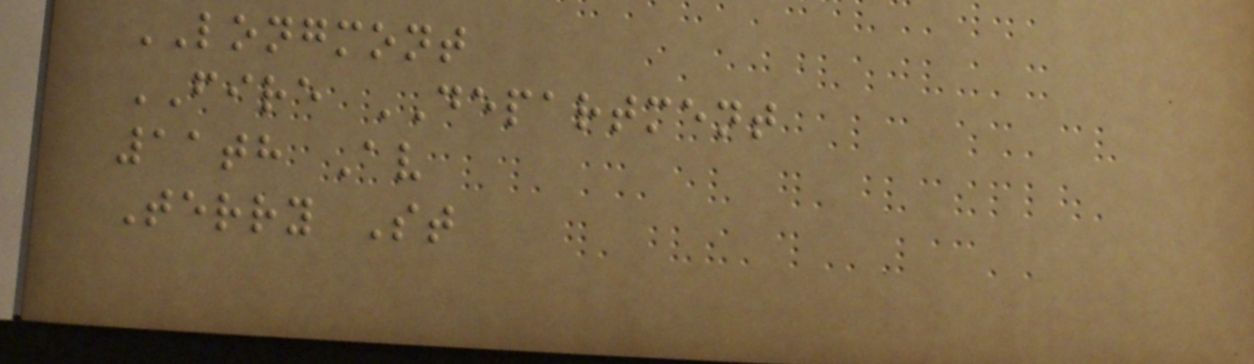LONGMONT
FIRE DEPARTMENT
11th Av
Terry St
